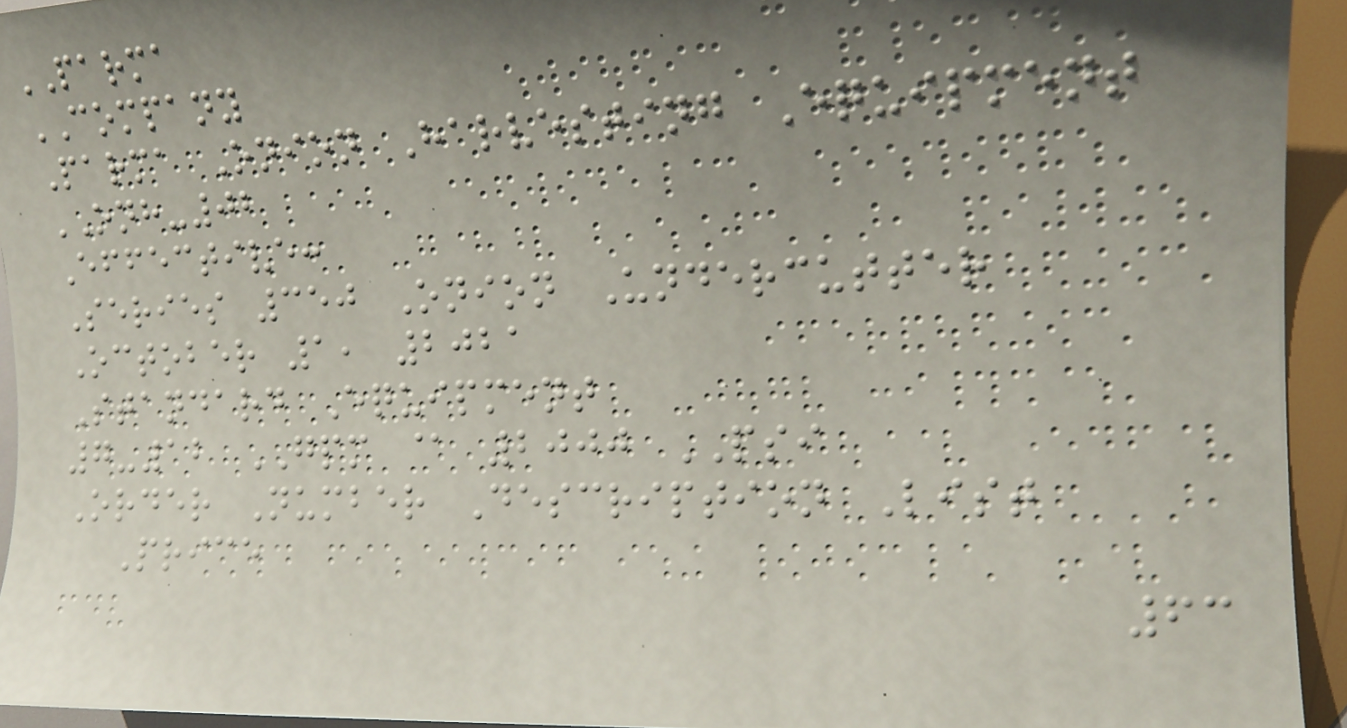PARMA
COMPANY
Parma Onion Harvesting Equipment
ONH-02
Effective:
Series 350 Onion Undercutter
October 1, 2021
Standard Equipment
7-12 GPM @ 2000 PSI
Order Number Description List
Price
63
